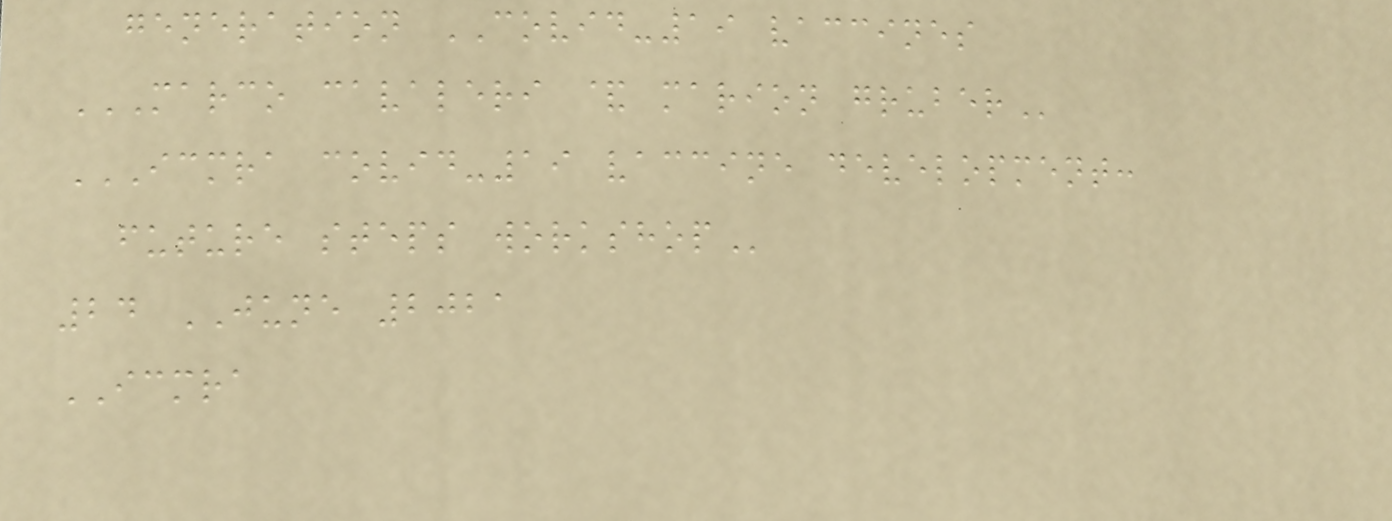generation COVID-19 vaccines
MARCO CAVALERI & MARION GRUBER
ICMRA COVID-19 VACCINE DEVELOPMENT:
FUTURE STEPS WORKSHOP
24 JUNE 2021
ICMRA
